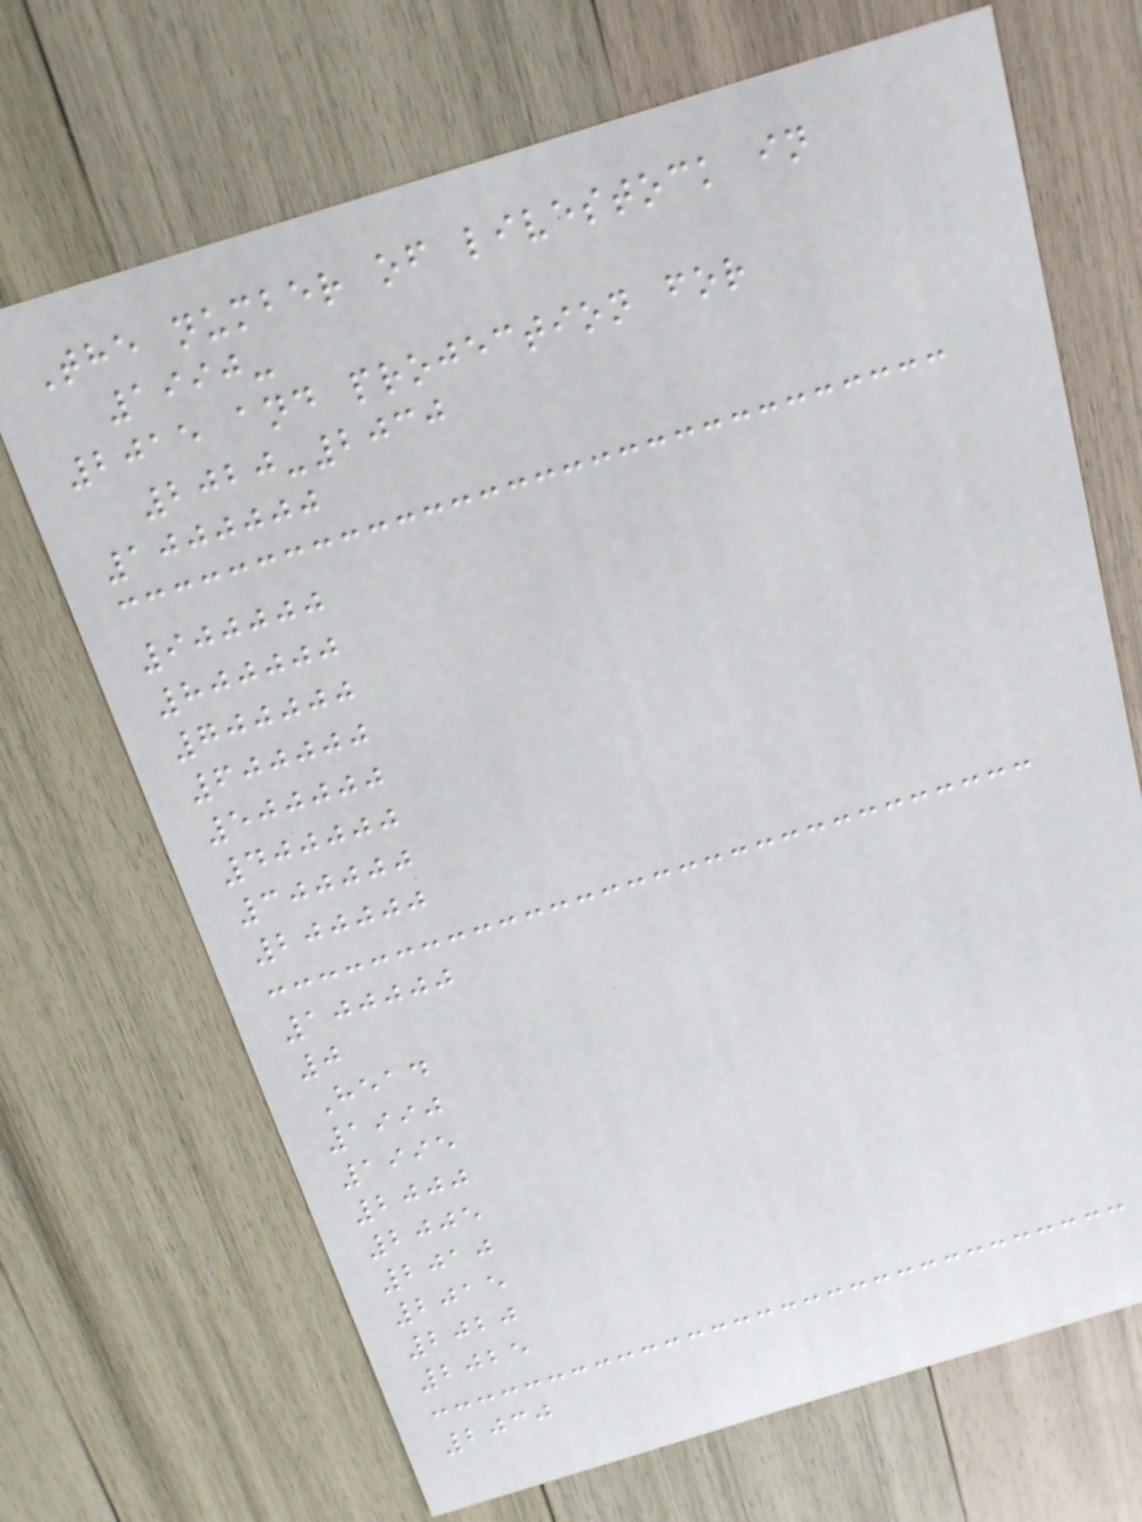The number of livestock in
1990-
2015 and projection for
2020-2030
1000000
900000
800000
700000
600000
500000
400000
300000
200000
100000
0
Head
1990
1995
2000
2005
2010
2015
2020
2025
2030
